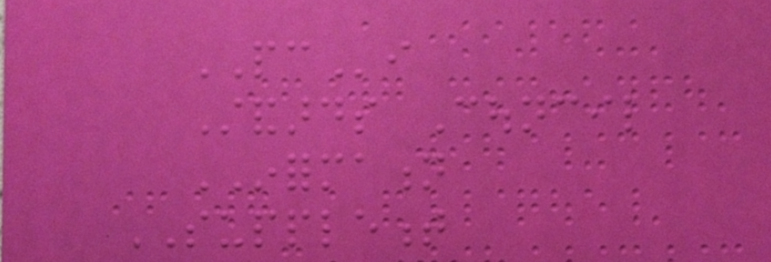PCi
Standards Council
INFORMATION
SUPPLEMENT
